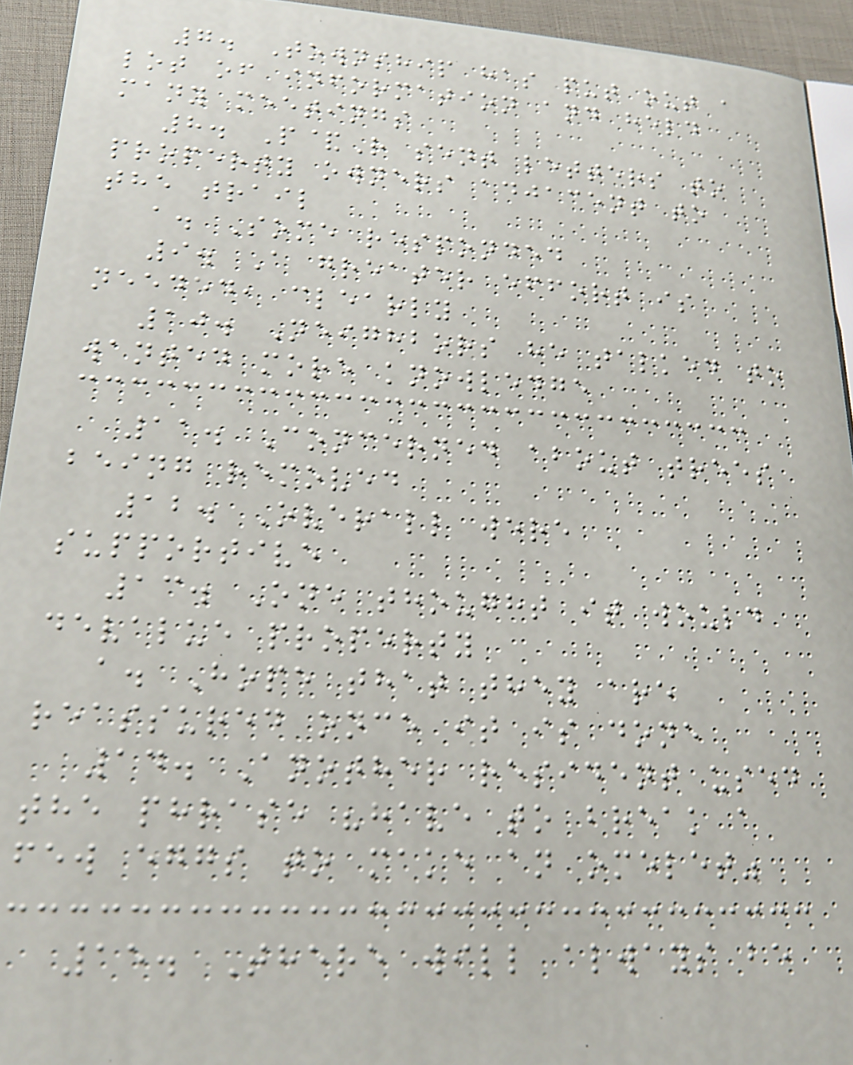7. Township has put out a
lot of information and held
many meetings
8. P&R sent letters to
property owners adjacent to
the trail
a. Some responded
9. A greater effort is
needed, clearly
10. Neighbors he talked to
wanted more knowledge
11. Concerned about trees
being removed
12. Overall were
supportive
13. One thought it would
devalue property
a. Hope that they are
reassured once it is done
14. Another resident used
the phrase "have to break a
few eggs to make an omelet"
15. There will always be
